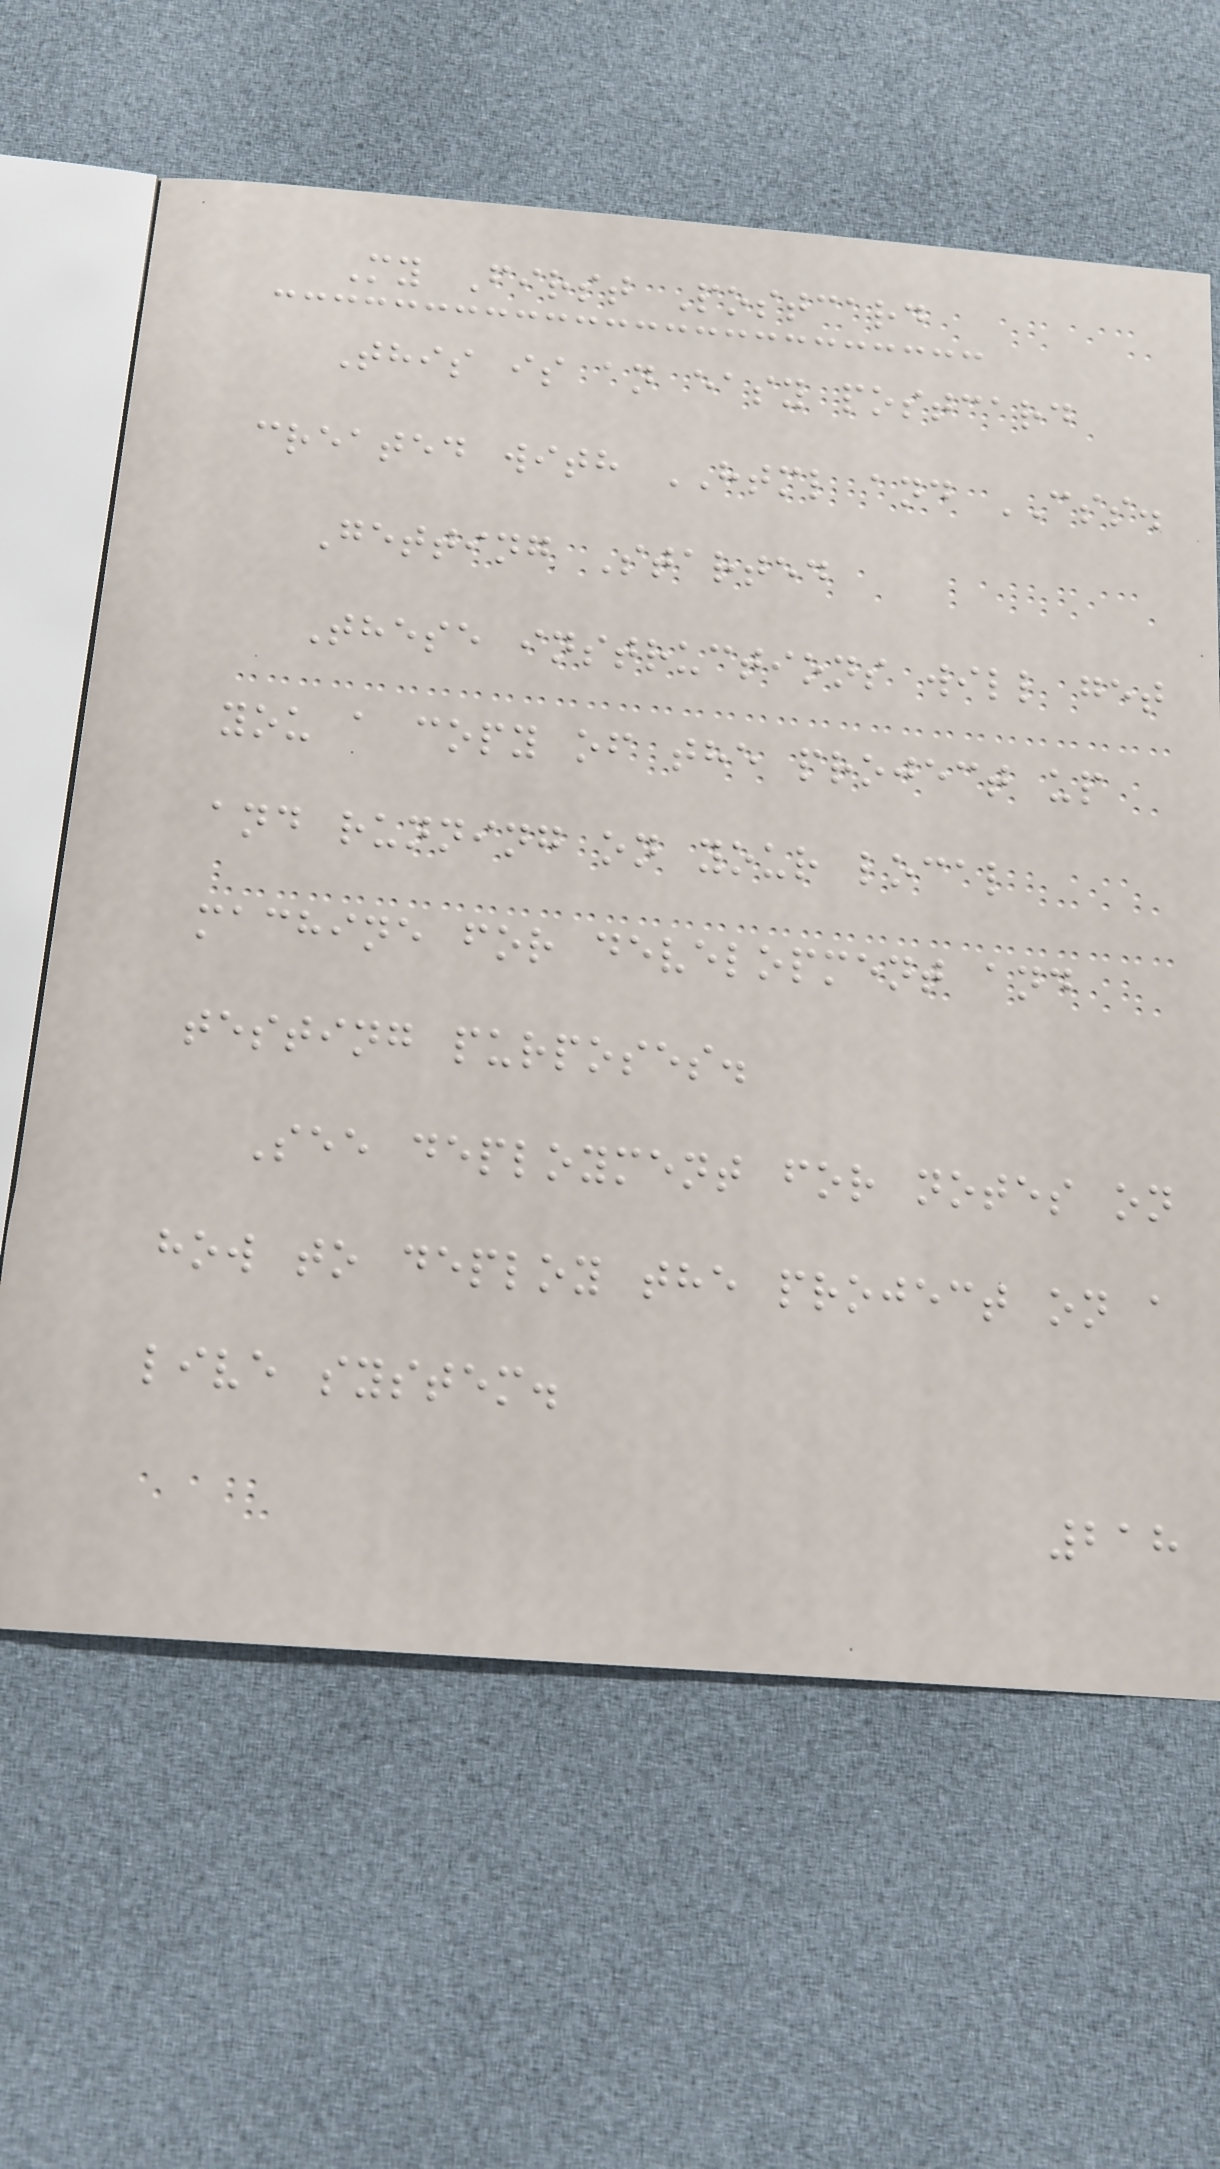My First Postcard
This is an easy postcard
created with HTML and CSS.
Getting Started
These instructions will get
you a copy of the project up
and running on your local
machine for development and
testing purposes.
See deployment for notes on
how to deploy the project on a
live system.
218
